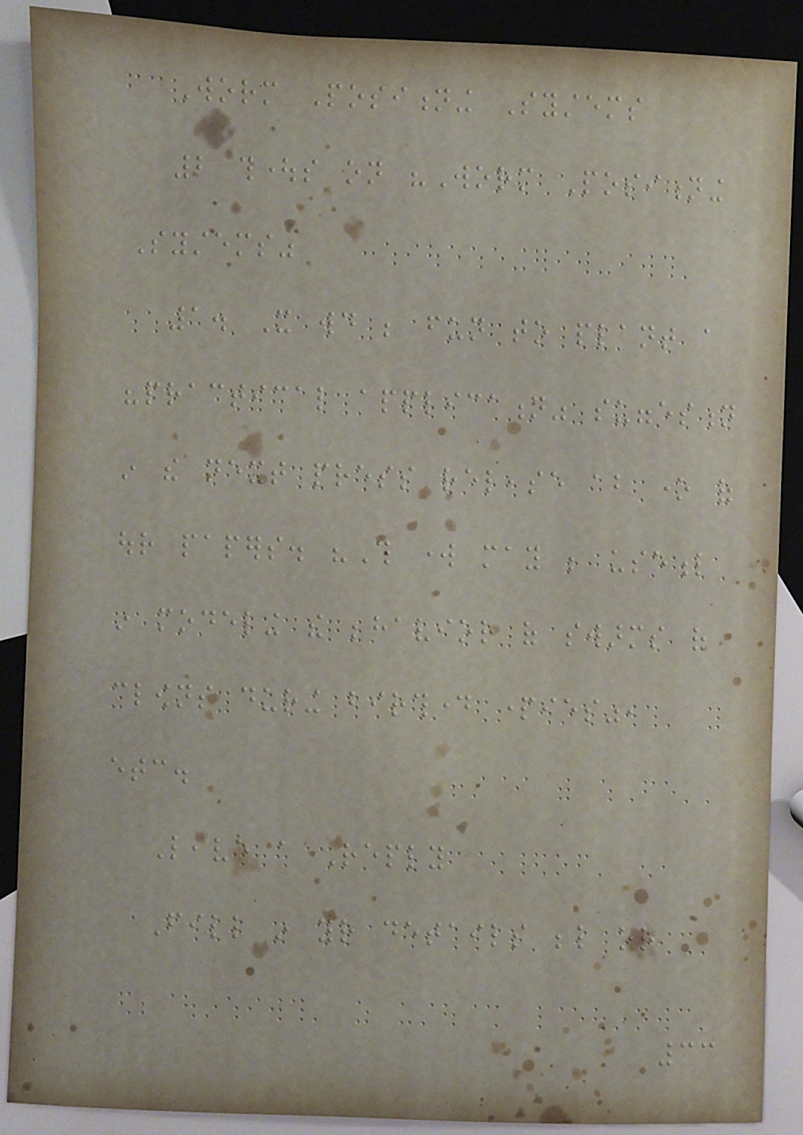Worm Positioning Systems
2 thoughts on "Worm Positioning
Systems"
1. It would be fun to plant a
"practical application" suggestion
in the next press release about one of
our papers. "This work may be useful
in modeling the behavior of swarms of
clowns during birthday parties",
etc.
Leave a Reply
Fill in your details below or
33
